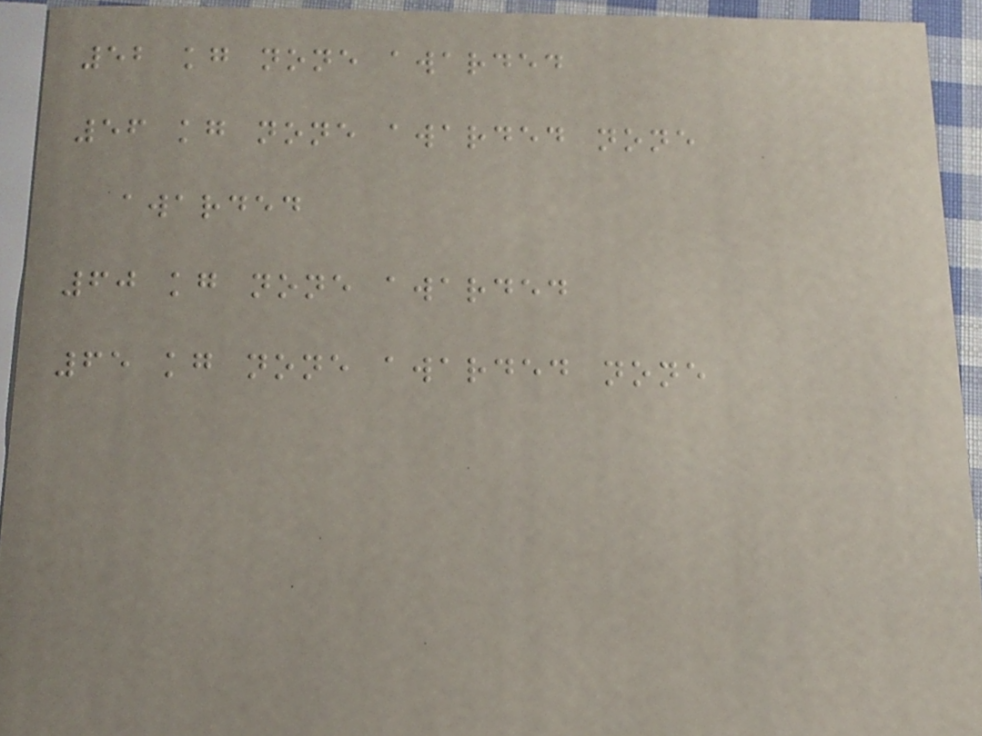52 kg none awarded
56 kg none awarded none
awarded
60 kg none awarded
65 kg none awarded none
